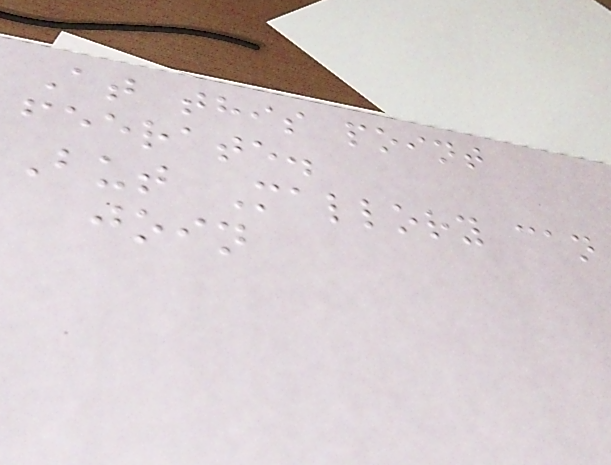At this point
feerate.
But Mallory can
join
